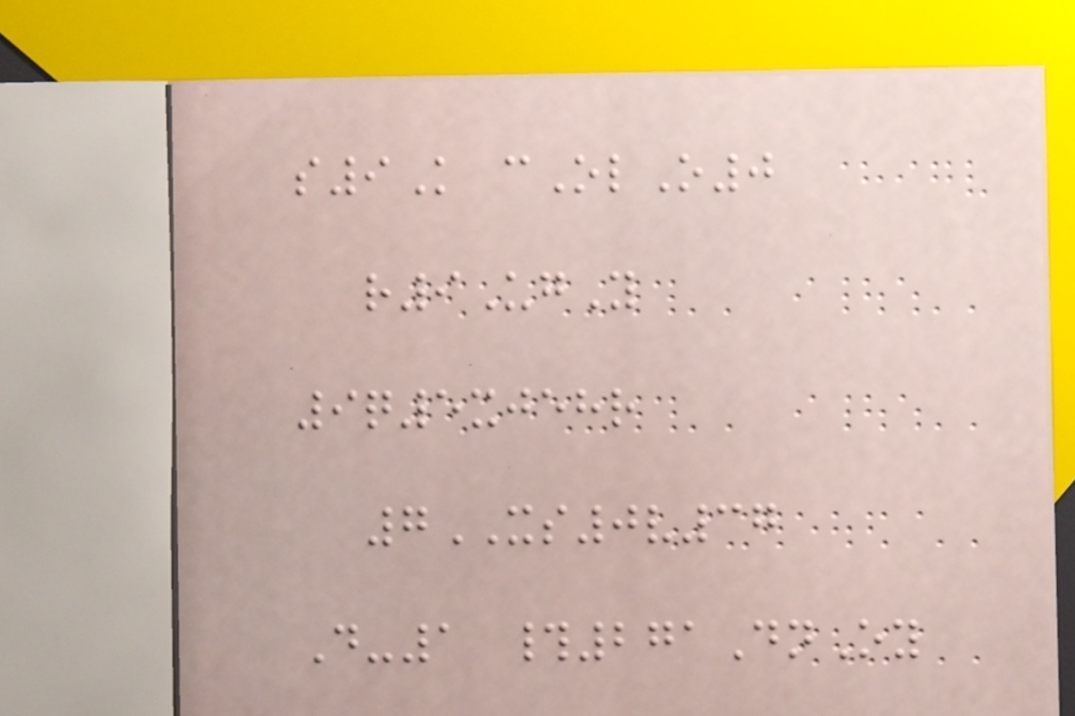s9K cOlO0
r9UgY
9q5xjehr
7XS0v37
D-1 #271DnOy
